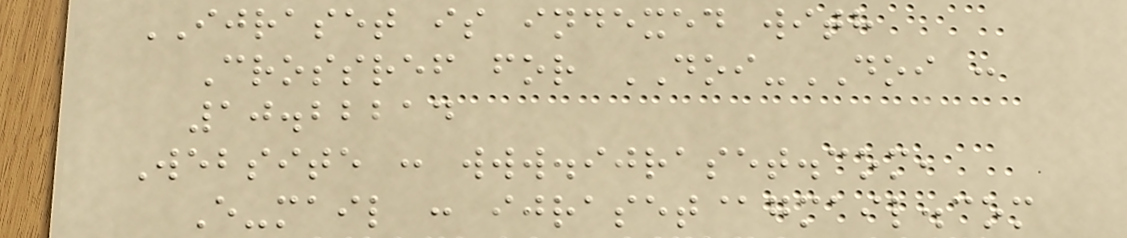IJRASET is indexed with
Crossref for DOI-DOI :
10.22214
Website : www.ijraset.com,
E-mail : ijraset@gmail.com
